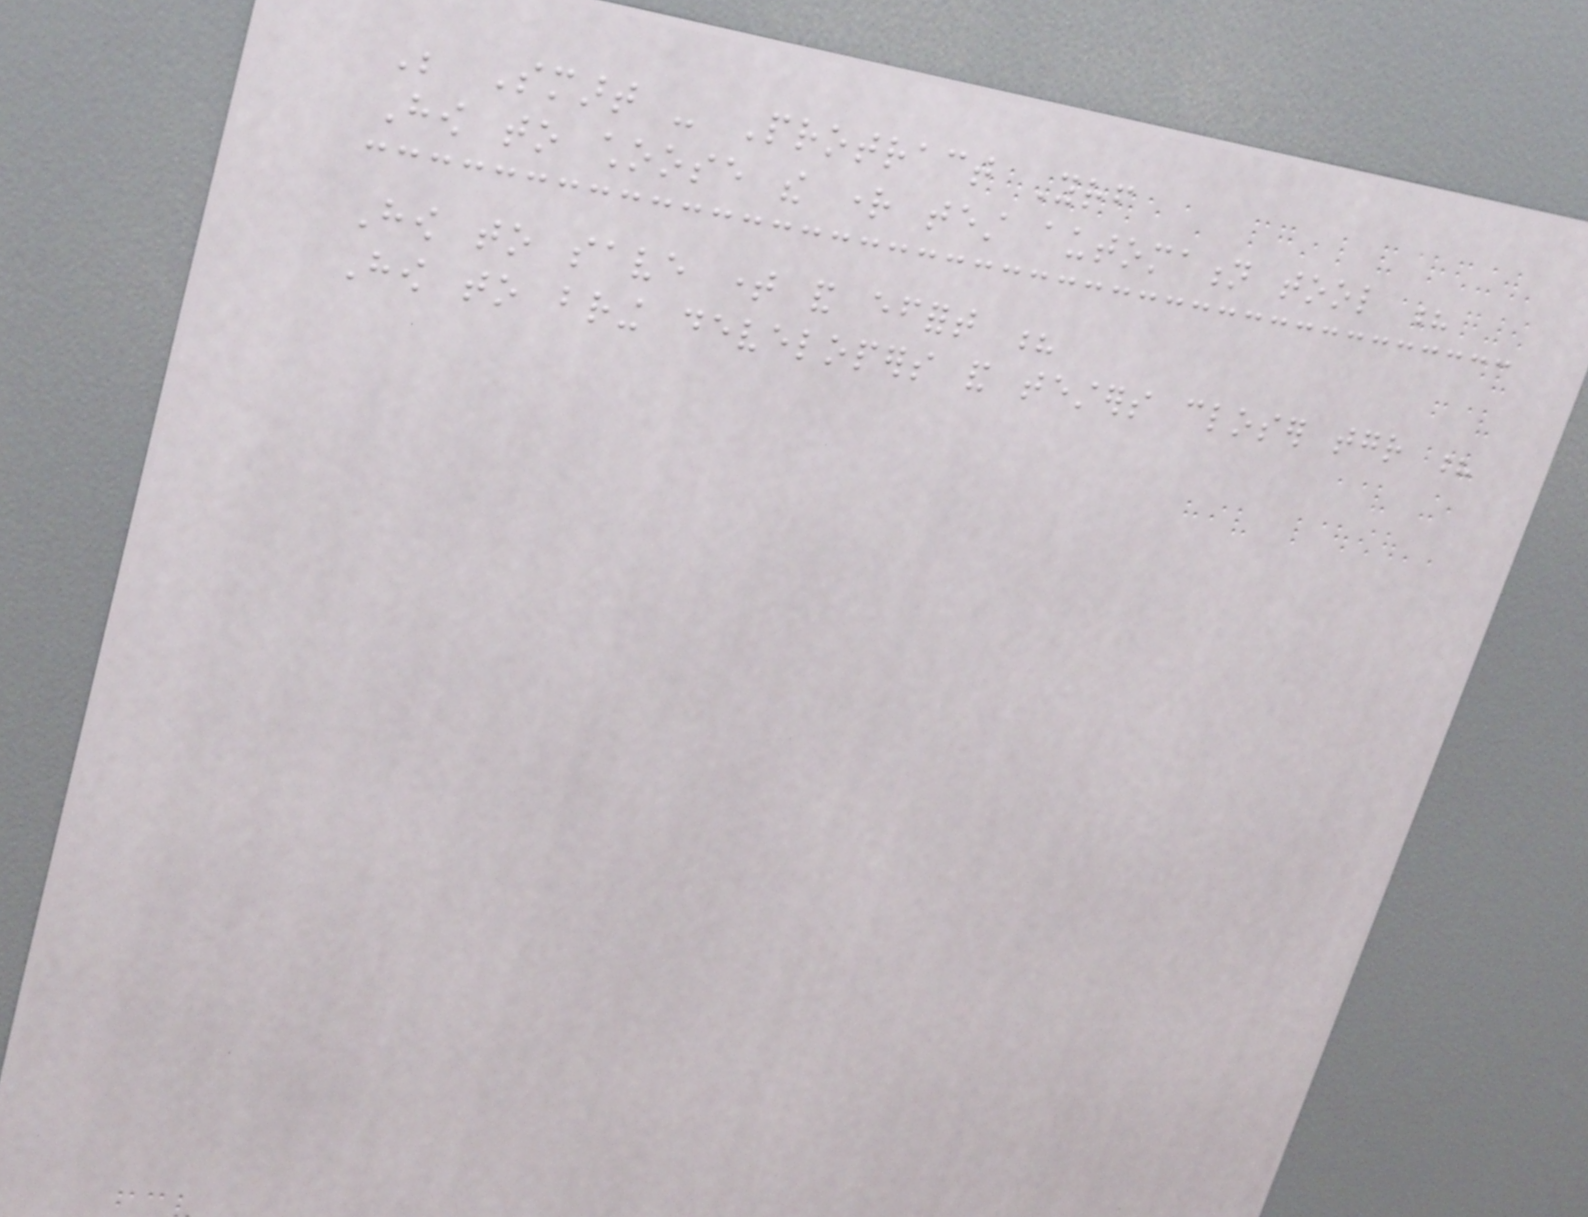Be Smart - Protract Yourself
How to choose the right test automation tool ?
How to save time and effort ?
How to bring developers and testers closer together ?
